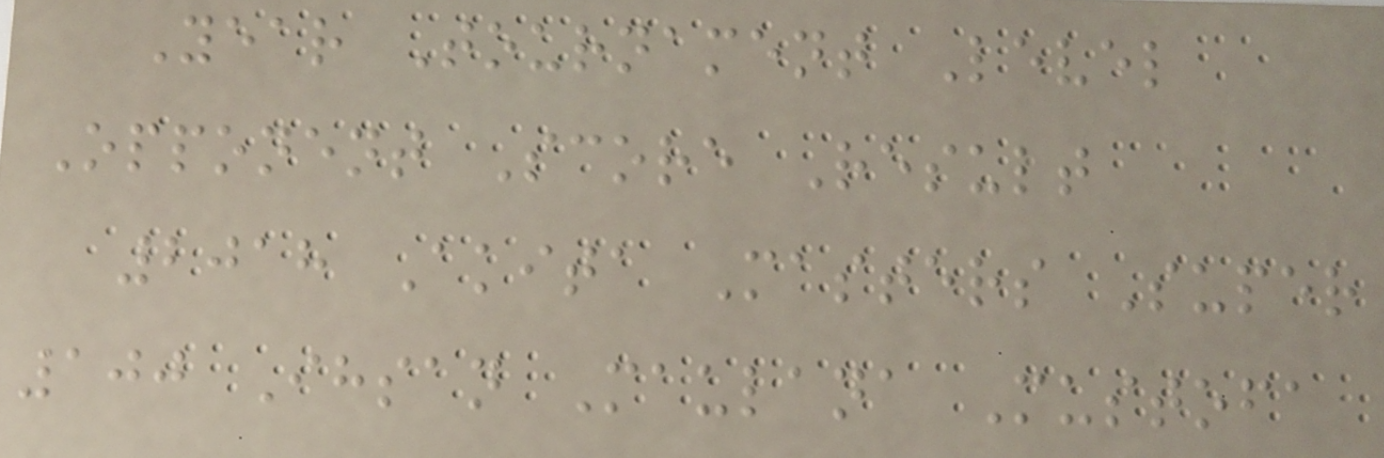Year Tournament Level
Opponent Score Result
2018 Akita Masters Super
100 Ihsan Maulana Mustofa
